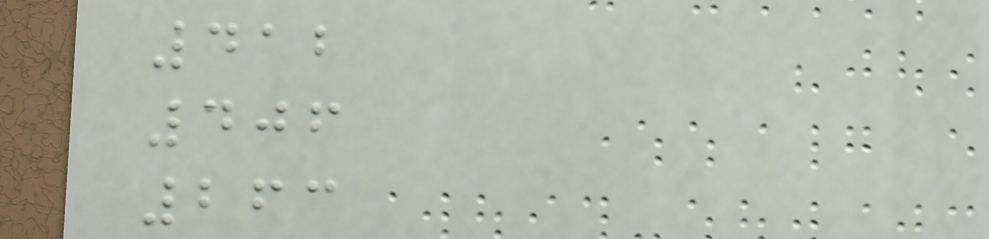412
406
263
